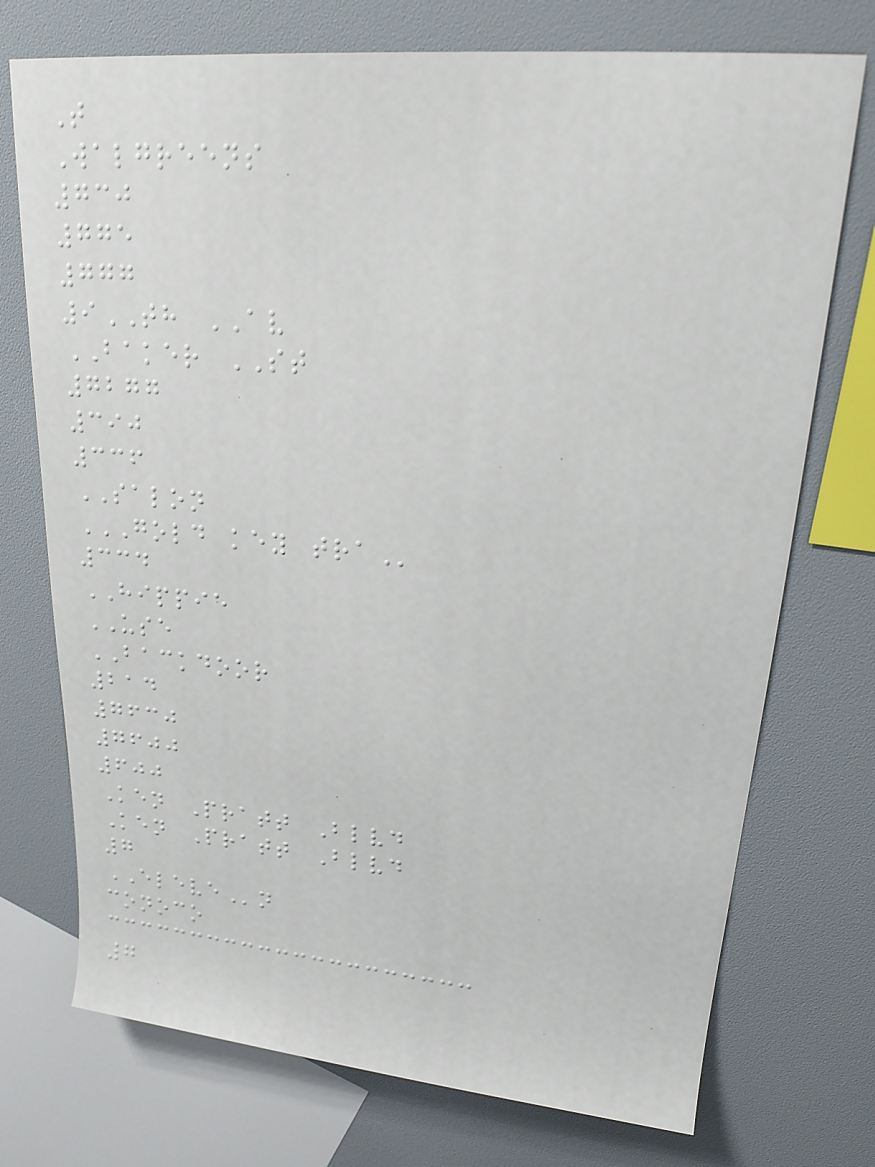T
Walgreens
730
775
777
9TH AV
BAKER ST
7277
390
336
SALON
GOLD KEY TRA
334
HIPPIE
USE
BACKDOOR
214
7630
7600
600
Ken Pratt Blvd
Ken Pratt Blvd
7
ELEVEn
conoco
7
